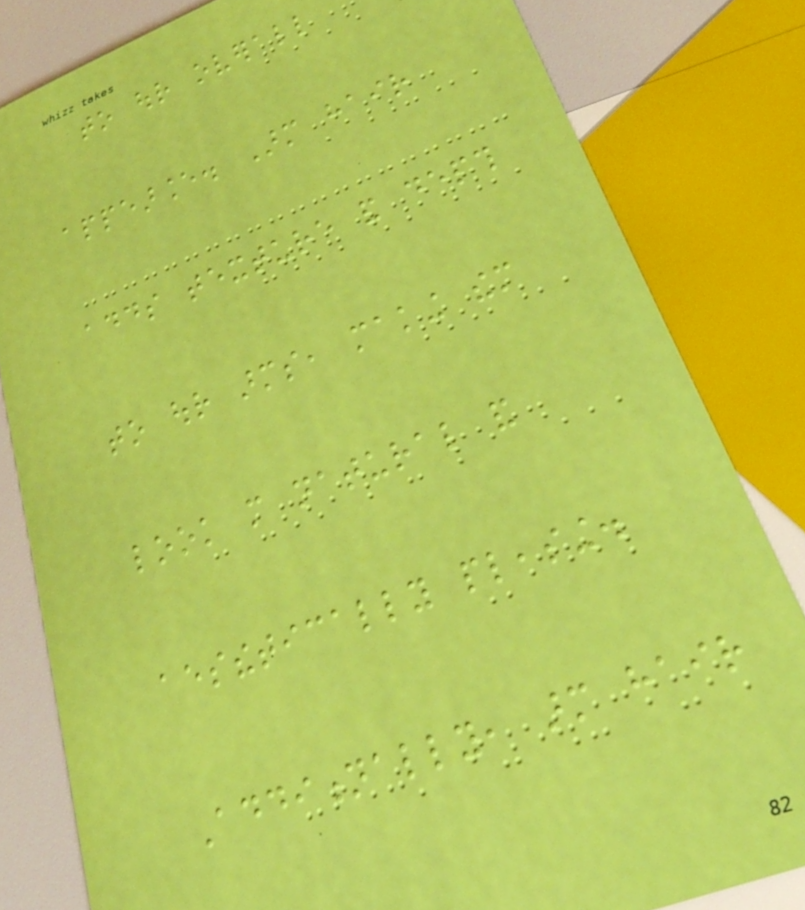to our overall
appearance. Arm hair
adds texture and depth
to our arms, making them
look more natural and
aesthetically pleasing.
Additionally, arm hair
